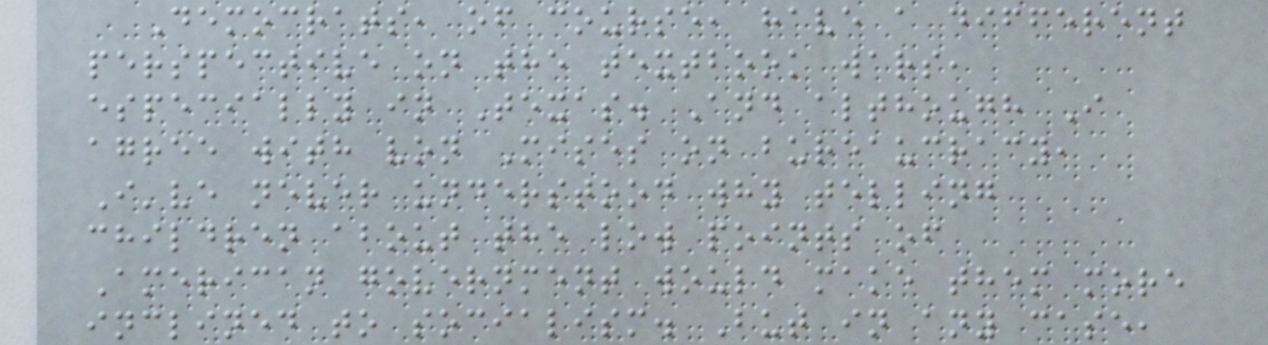Democrats, of course, have a different
perspective on the textbook wars,
especially in Texas. And although I
agree with von Mises on bureaucracy,
I've never understood why telling
children about the low points of
American government would make them more
inclined to socialism. But in any case,
